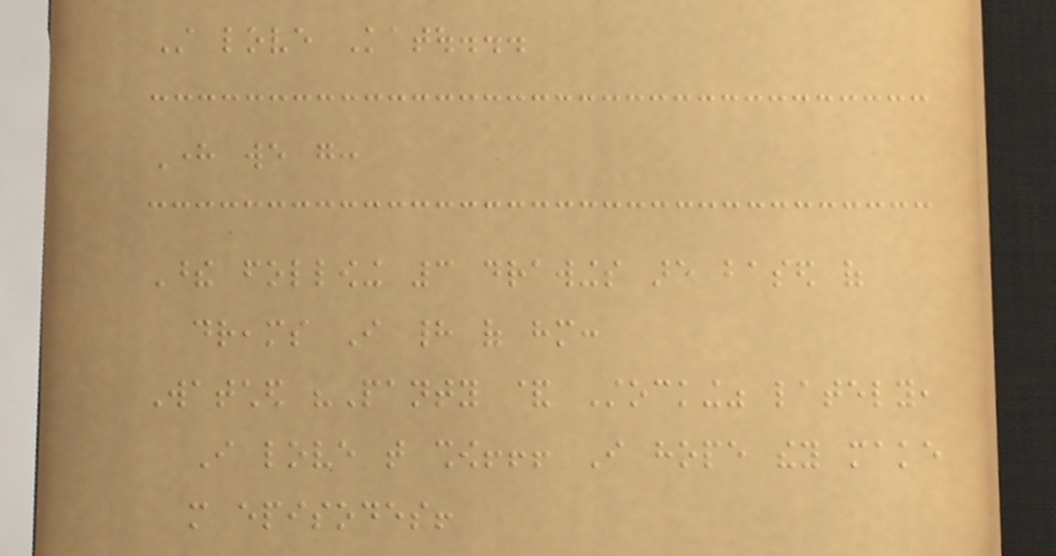Still love Katou...
Here we go:
These following 3 drawings are based of
dreams I had of him:
Watched "Panty & Stocking" lately,
I love that show!!! I hope they make
more episodes!
